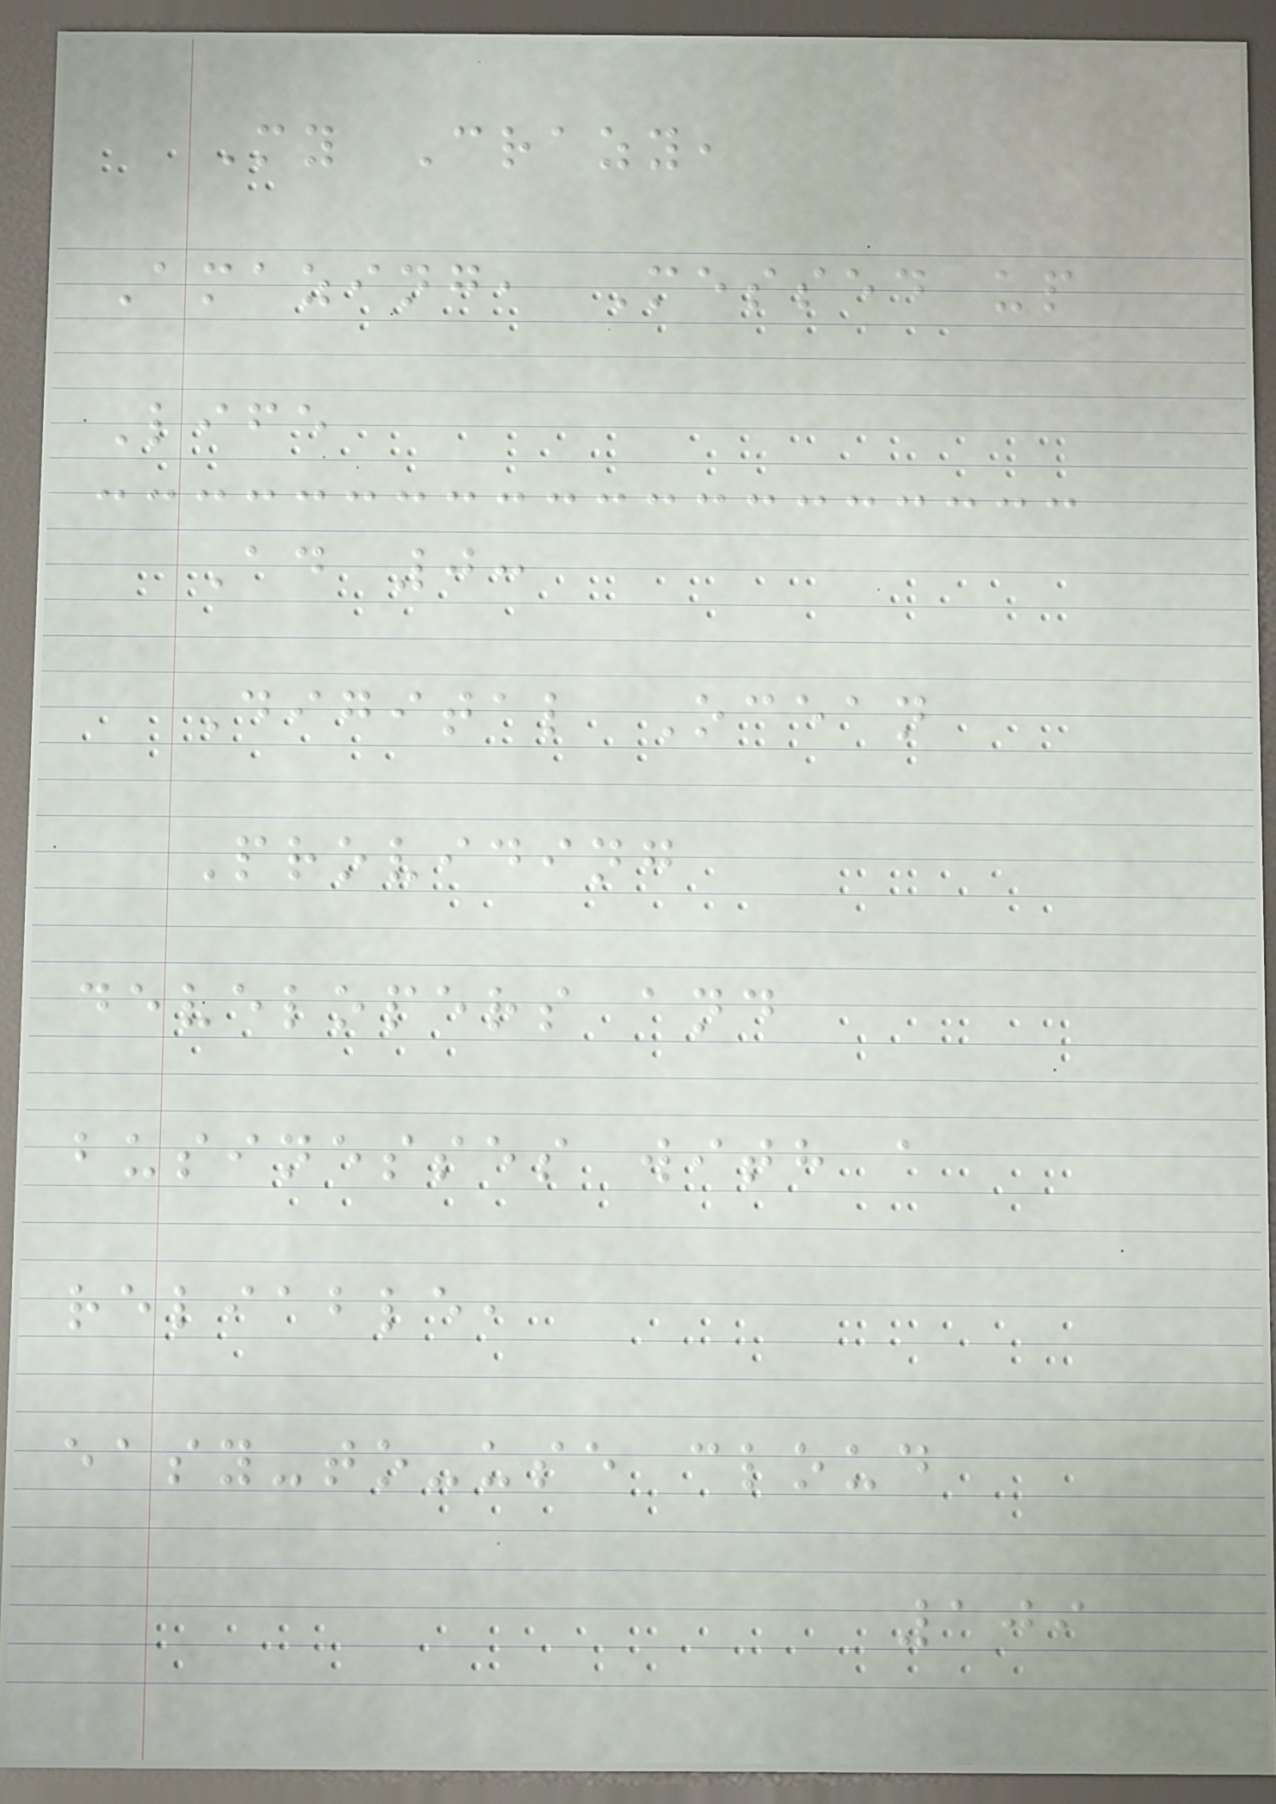My Crazy,
Amazing, Messed up
Life
Ad 0:
Digital Ocean
Providing
developers and
businesses with a
reliable,
easy-to-use cloud
109
